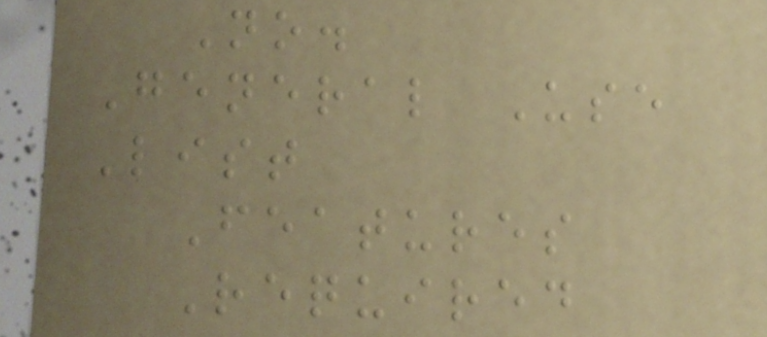No.
General Use
List
Features
Required
